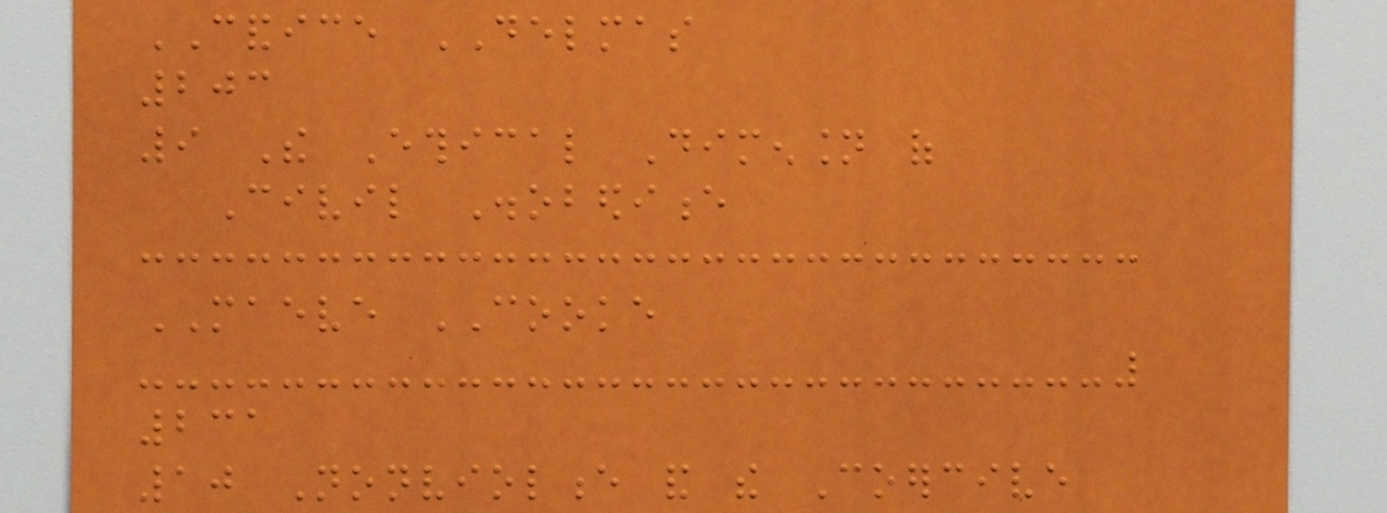CANDICE DELMAS
203
9 The Ethical Dimension of
Civil Disobedience
MAEVE COOKE
231
10 Nonviolence and the Coercive
